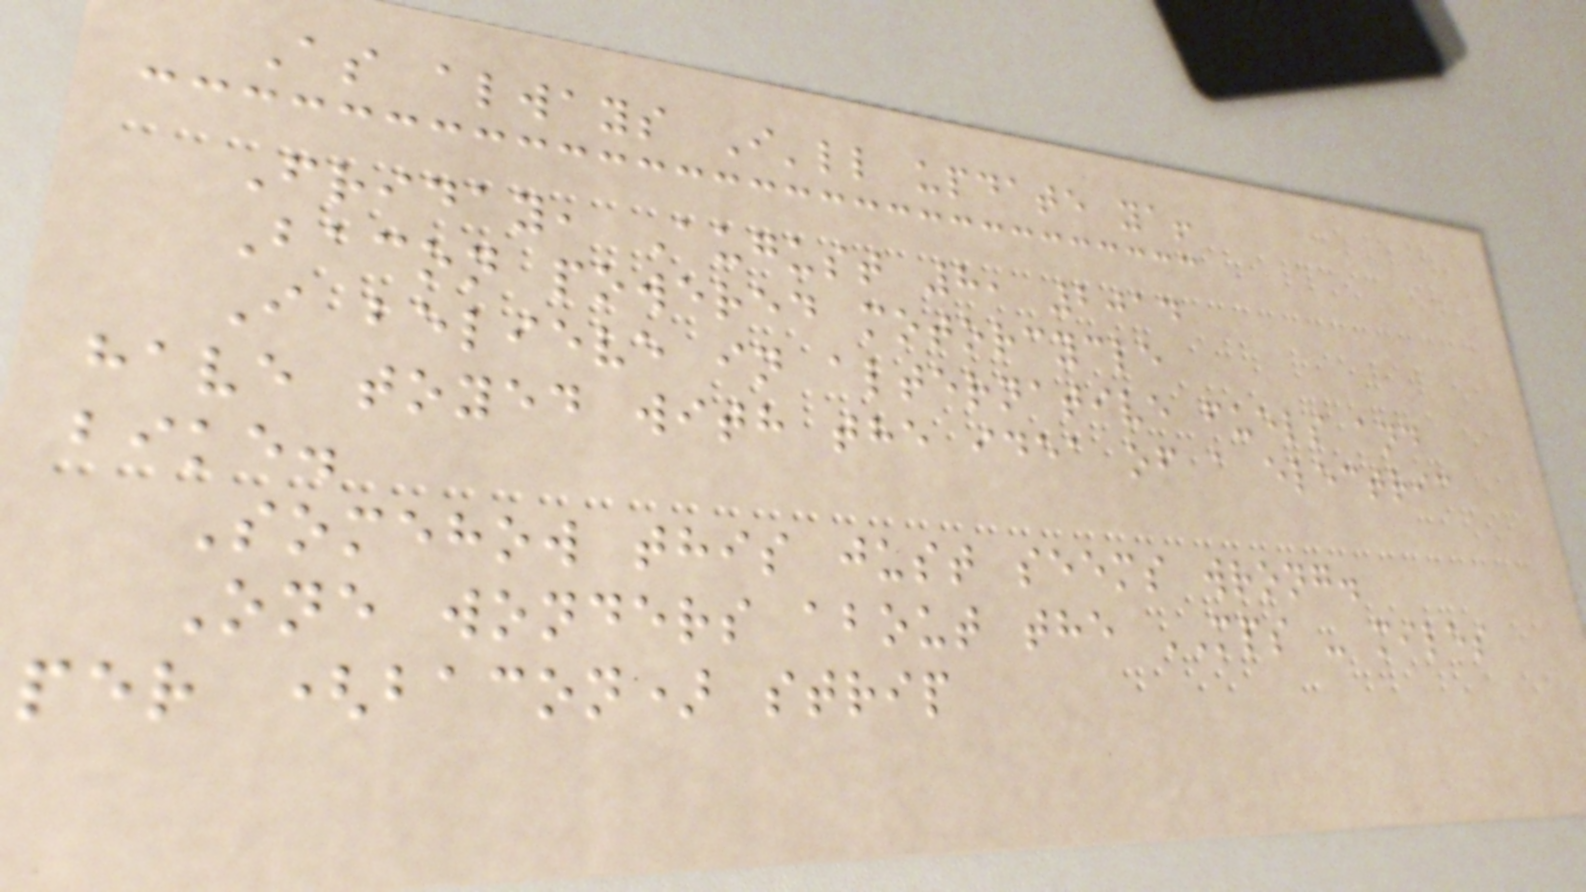As always I'll update ya!
Friday, August 8, 2014
Bacon powered motorcycle
I believe in alternative fuels and
have toyed with the idea of a electric
bike.
Somehow this just seems wrong.
One wonders about the MPS - miles
per (bacon) strip
